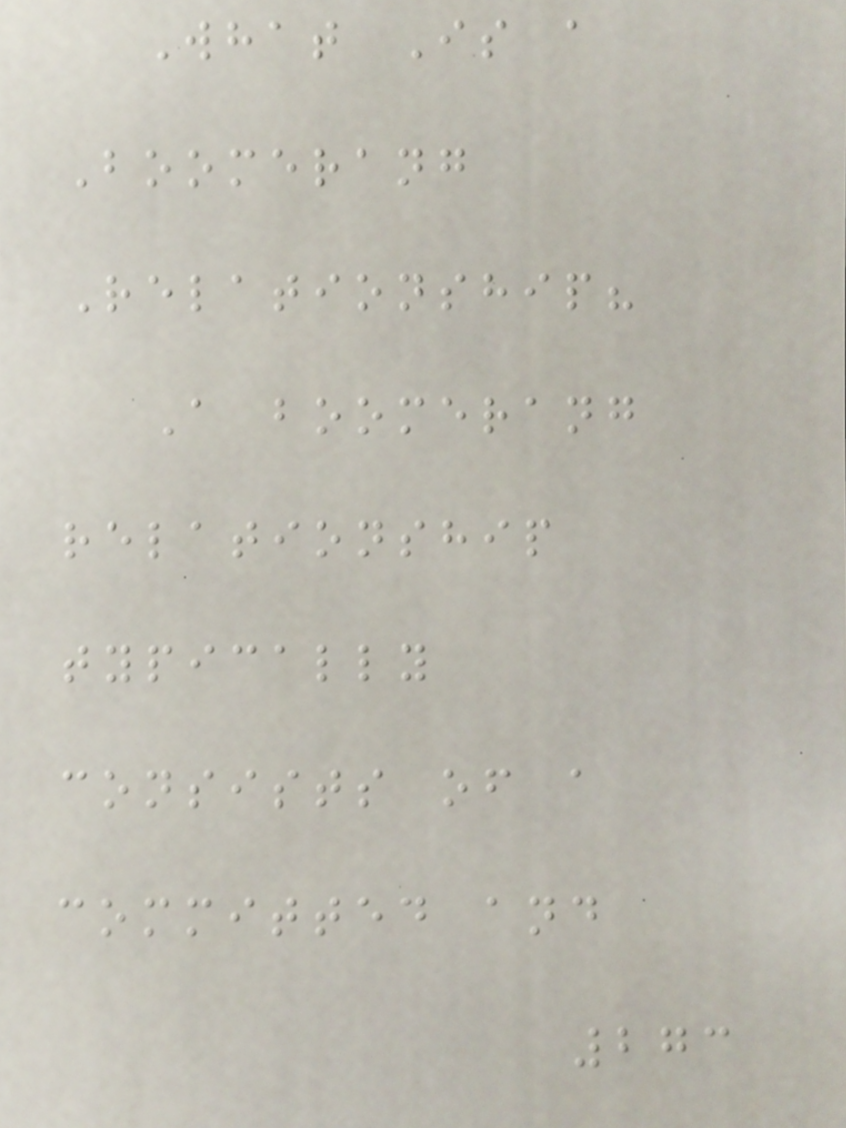What Is a
Boomerang
Relationship?
A boomerang
relationship
typically
consists of a
committed and
273
